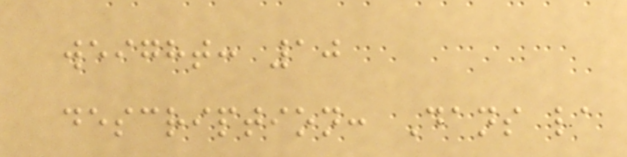weight: 10
description: Dans la
